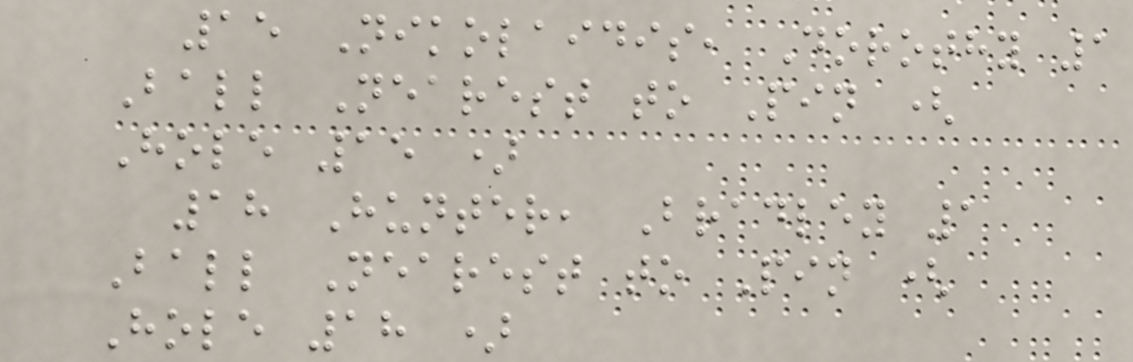15 Nikolaidis, Dorothy 1
Ball Nearest to Pin (
Hole 15 )
18 Hunter, Bradley 1
Ball Nearest to Pin (
Hole 18 )
